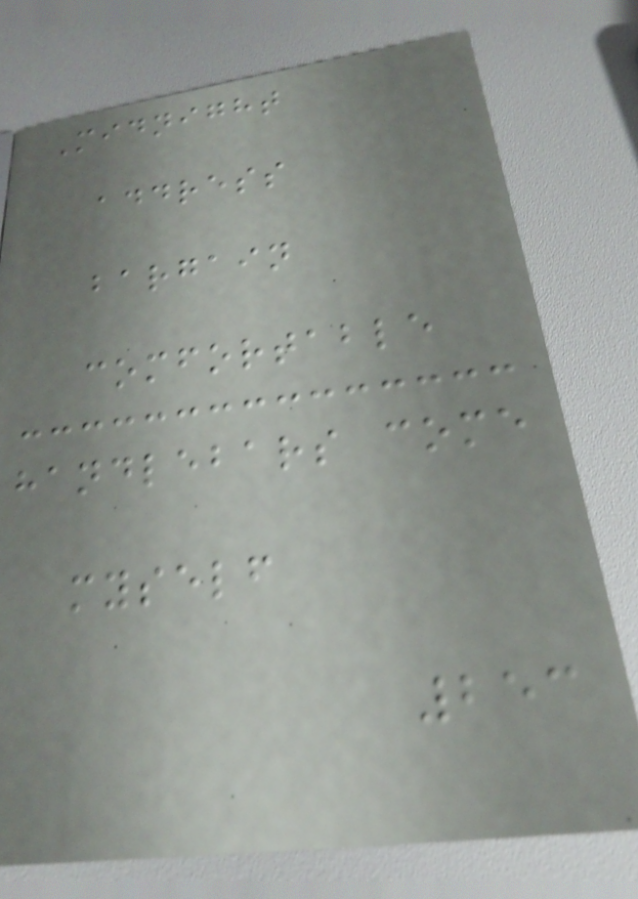Midnight
address
bargain
comfortable
handlebars come
myself
253
